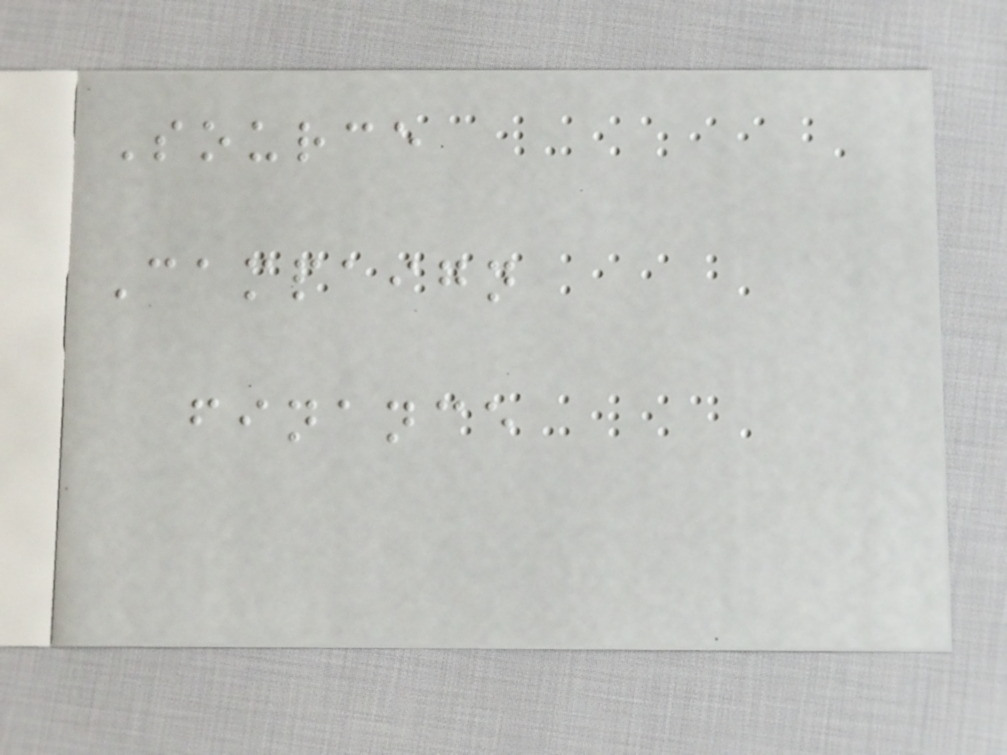Source
Campaign
finance
